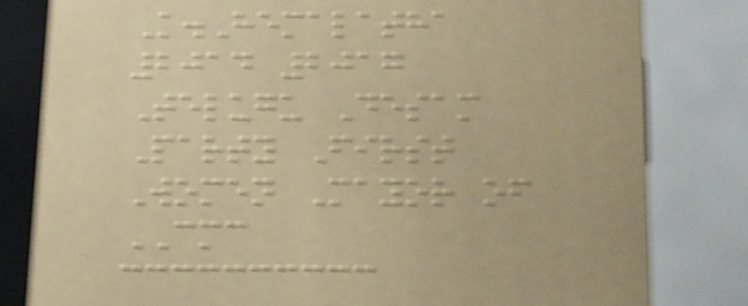K.Hemalatha
2014 2017
Telugu Desam
Party First
Women Mayor of
CMC
